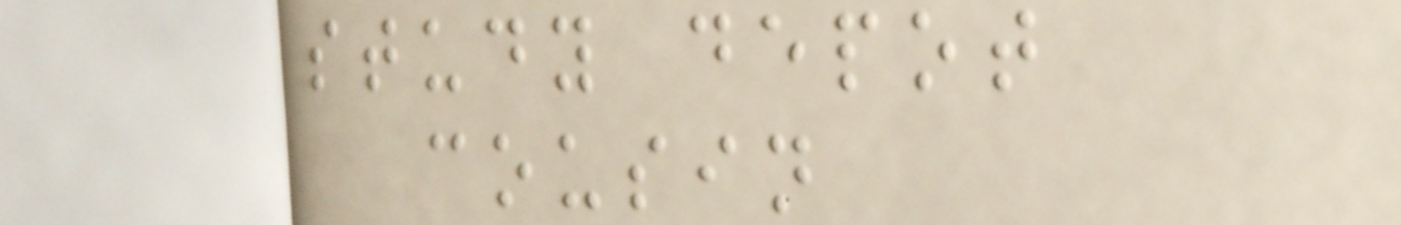study depot
cousin
